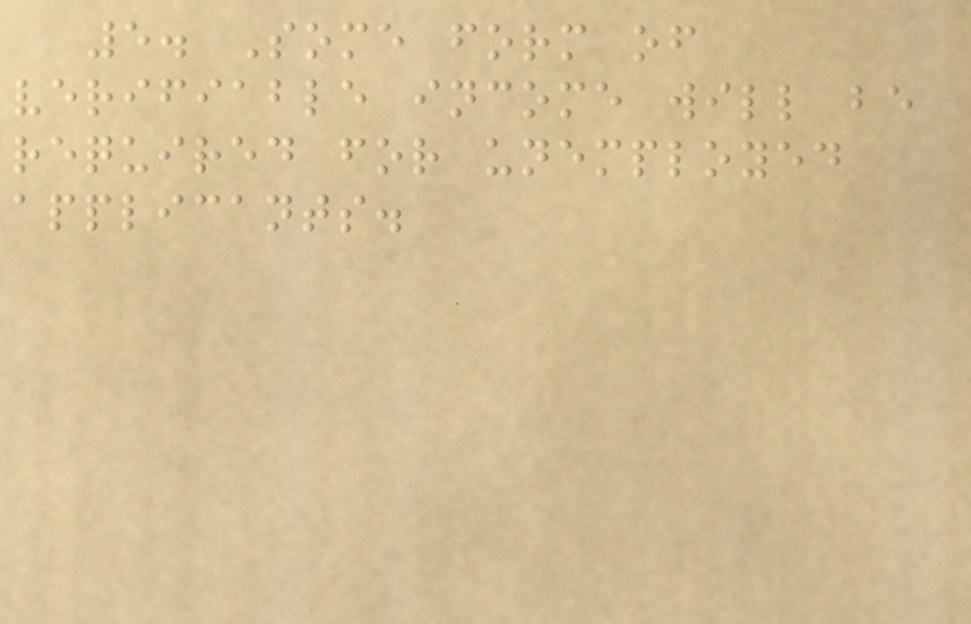5. Some form of
verifiable income will be
required for unemployed
applicants.
